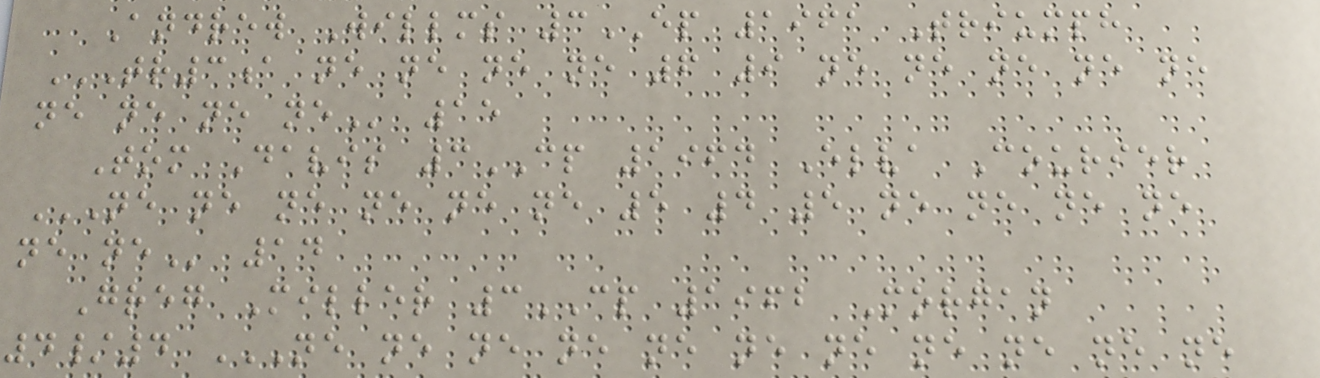Andrew Willms 3EP 1961 Triumph
TR3A NE NE NE NE 6 9 NE NE NE NE NE
NE NE NE NE 15
Tom Davis 3CP 1964 Elva Courier
NE NE NE NE NE NE 5 4 5 NE NE NE NE
NE NE 14
Greg Miller 3CP 1962 Morgan
4/4 NE NE NE NE NE NE NE NE NE NE NE
